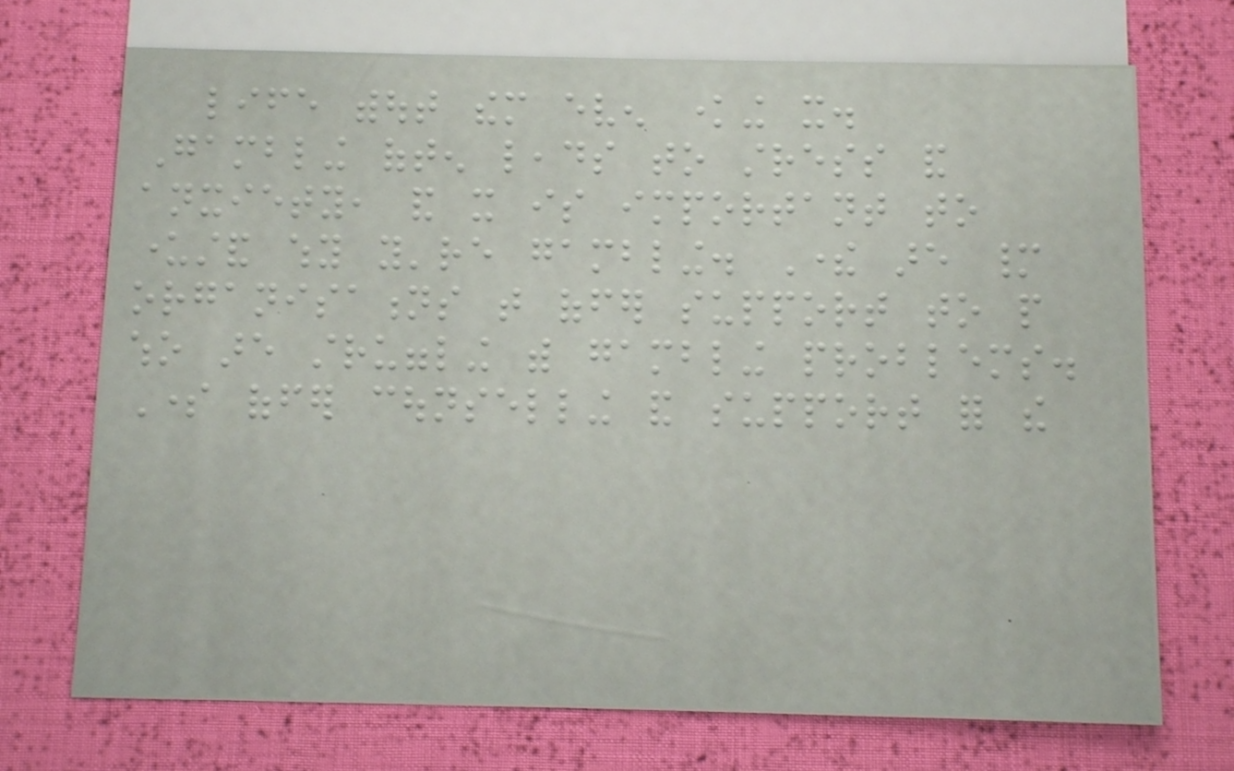life without them even knowing it.
Gambling often leads to stress and
anxiety, and it is important to
understand why you're gambling. There are many
organisations that offer support to people
who are struggling with gambling problems.
Some offer counselling and support for the
